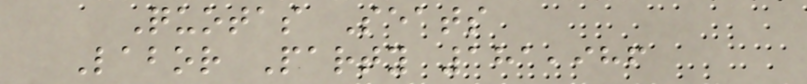Quotas Seats
Labor Party 181,986
